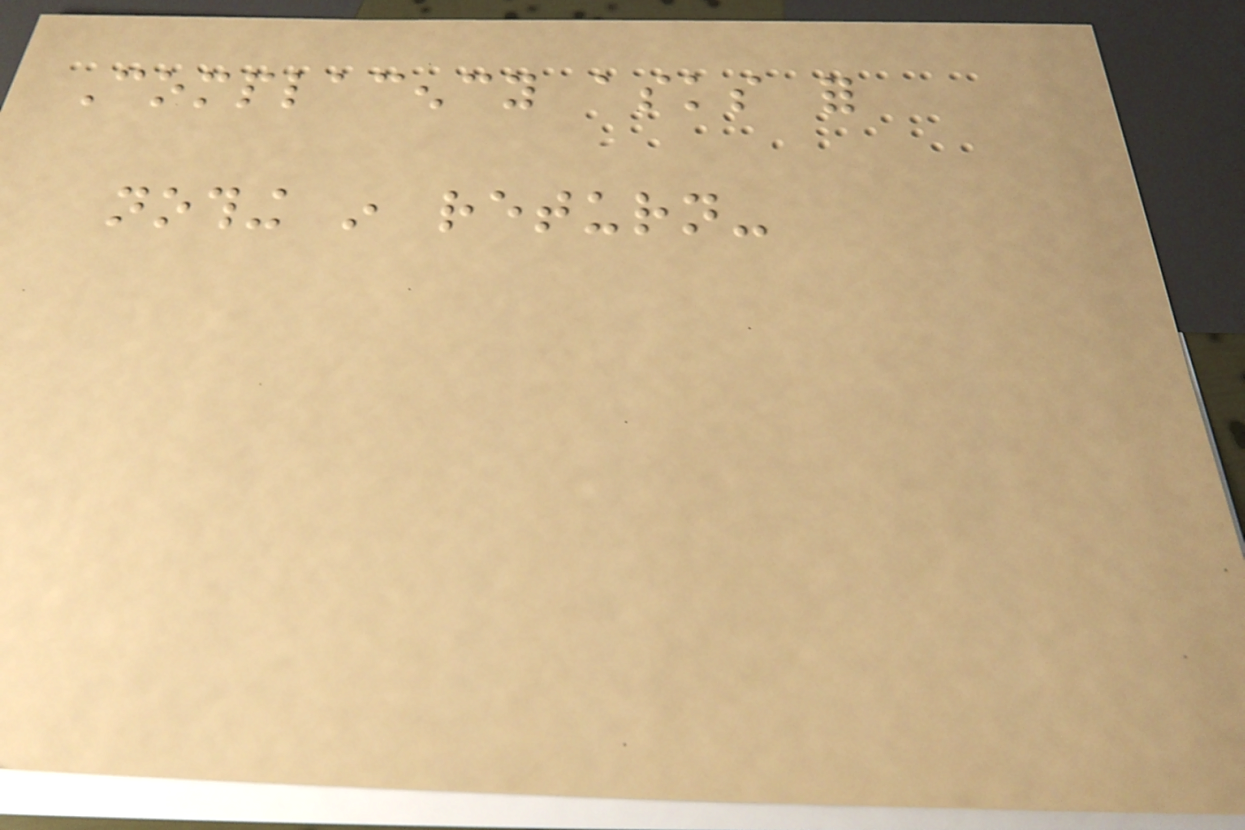Complacency asks for
nothing in return-
